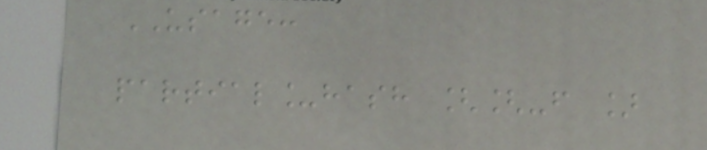USAGE:
partial_hash [[-f ]
